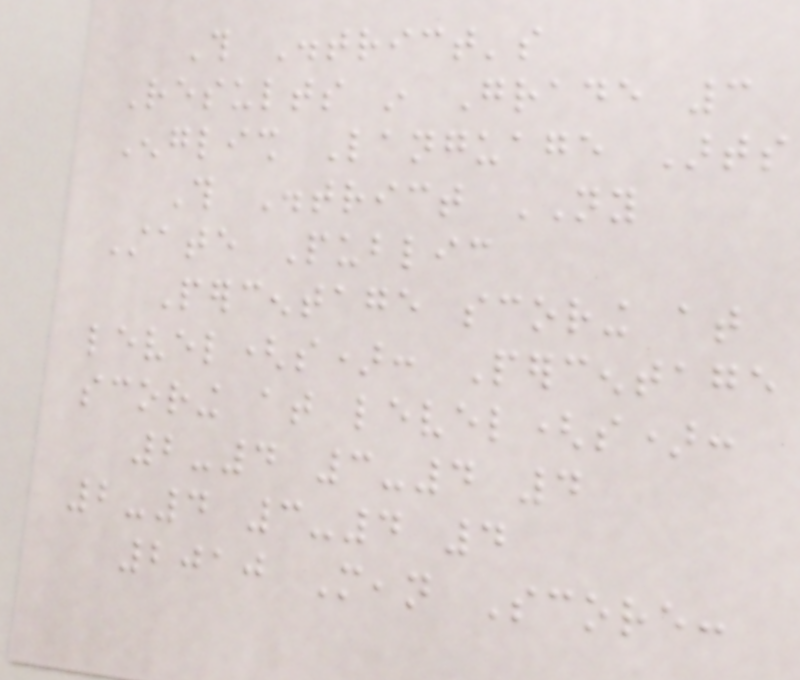This District's
Results in Grade 3
English Language Arts
This District NY
State Public
Percentage scoring at
level(s): Percentage
scoring at level(s):
2-4 3-4 4
2-4 3-4 4
2010 Mean Score:
